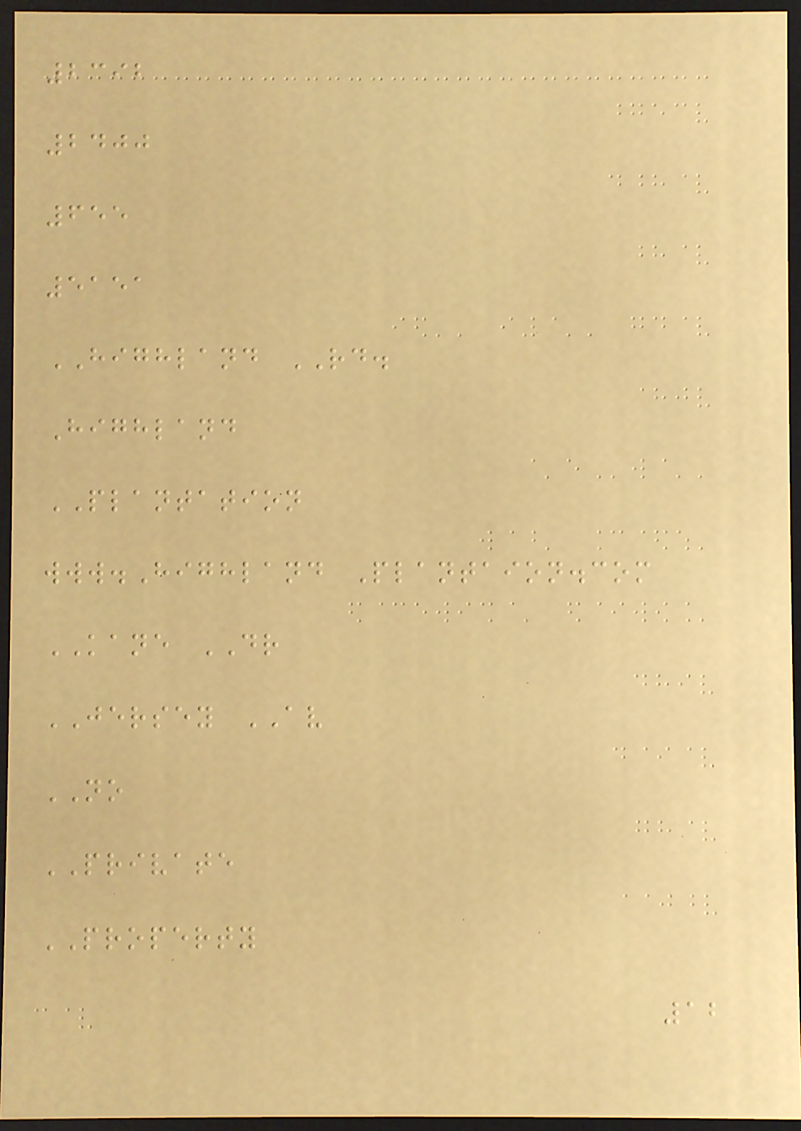2392
2400
655
5151
HIGHLAND RD.
Highland
PLANTATION
www.Highland Plantaion.com
KANE DR
JERSEY AV
NO
PRIVATE
PROPERTY
12
